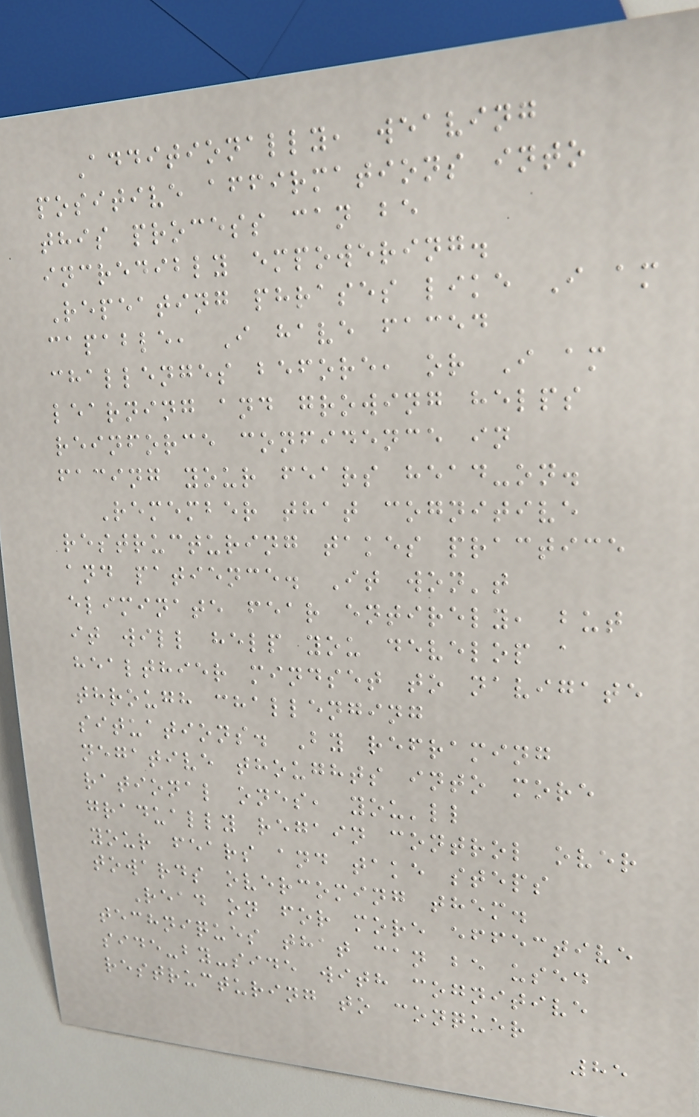Additionally, weaving
positive affirmations into
this process can be
incredibly empowering.
Repeating phrases like I am
capable, I have faced
challenges before, or I am
learning and growing helps
reinforce confidence in
facing your fears head-on.
Remember that cognitive
restructuring takes practice
and patience. It won't
eliminate fear entirely, but
it will help you develop a
healthier mindset to navigate
through challenging
situations. By reframing
negative thoughts into more
rational ones, you'll
gradually regain control over
your fears and take steps
towards overcoming them.
Read on for more effective
techniques that can be used
side-by-side with cognitive
restructuring to conquer
85
